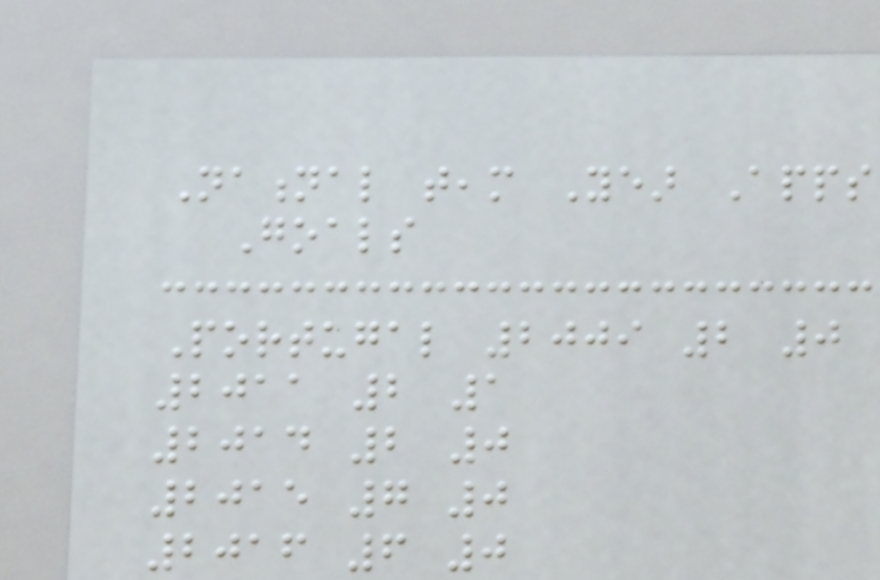National team Year Apps
Goals
Portugal 2009 2 0
2011 2 1
2014 2 0
2015 7 0
2016 6 0
